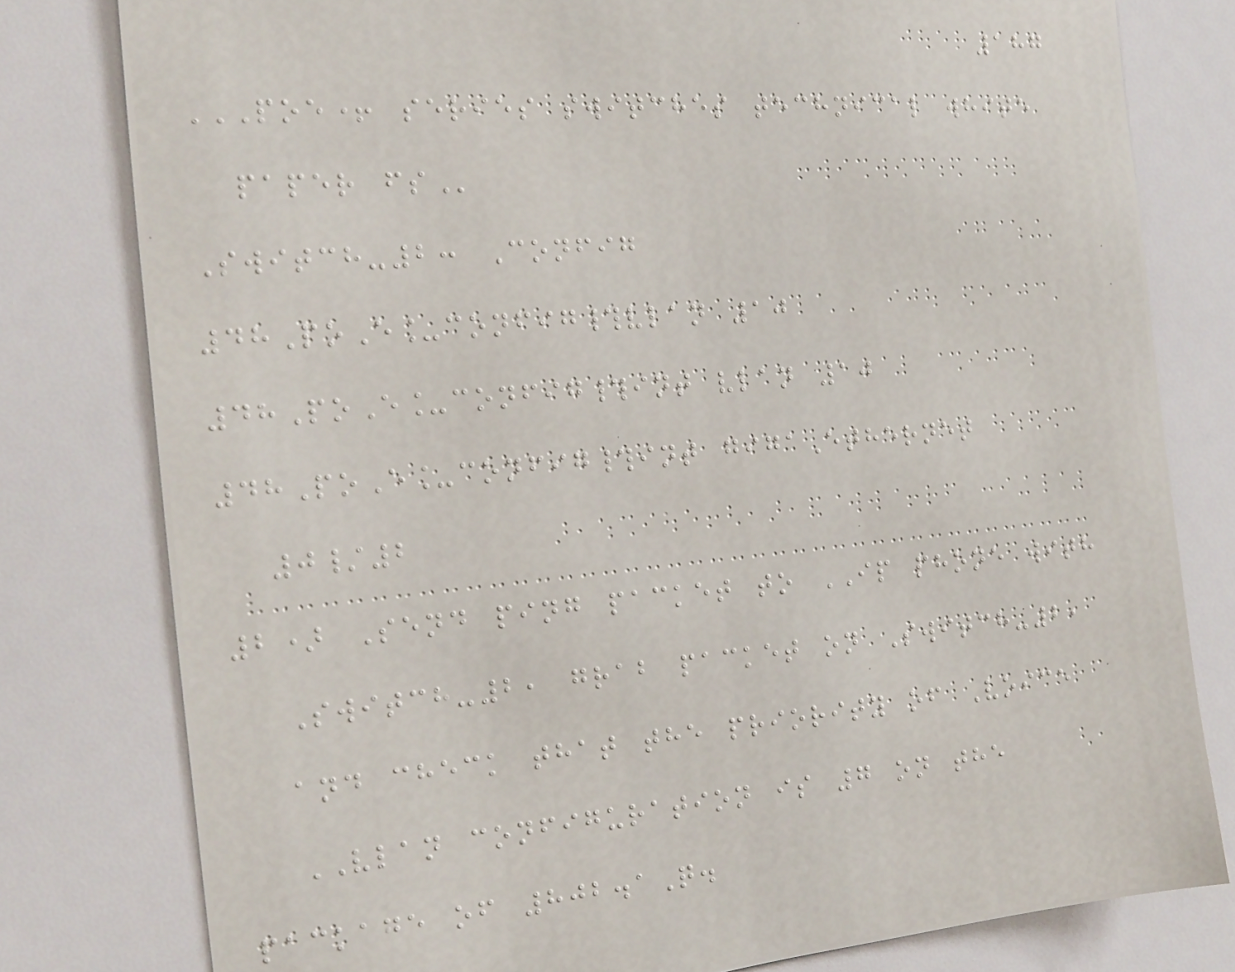187
POE+ SERIES SWITCHES TECHNICAL WHITE
PAPER FS
Switch-2: Config
48PoE_config#vlan 10
48PoE_config#int vlan 10
48PoE_config#int gigaEthernet
0/2
2) Send ping packet to IP phone with
Switch-2, grab packet on Switch-2,
and check that the priority of Voice
VLAN configuration is 7 on the
package of 802.1Q.
